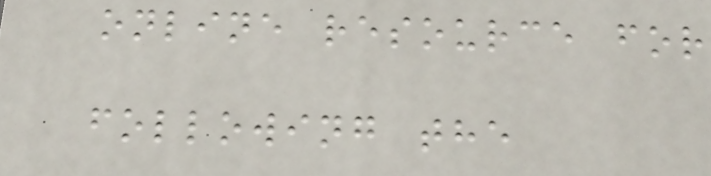online resource for
following the
